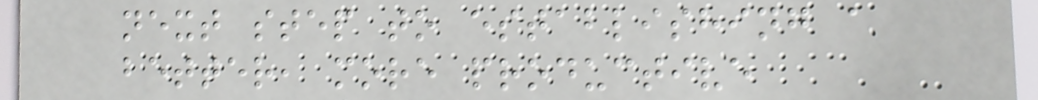next step to establishing a
better, more productive
